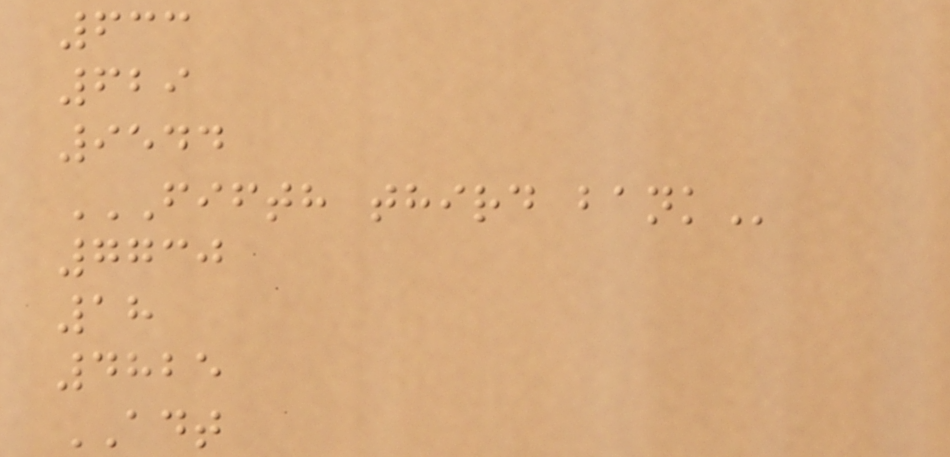633
629
9544
FIFTH THIRD BANK
7730
18
4825
ADT
